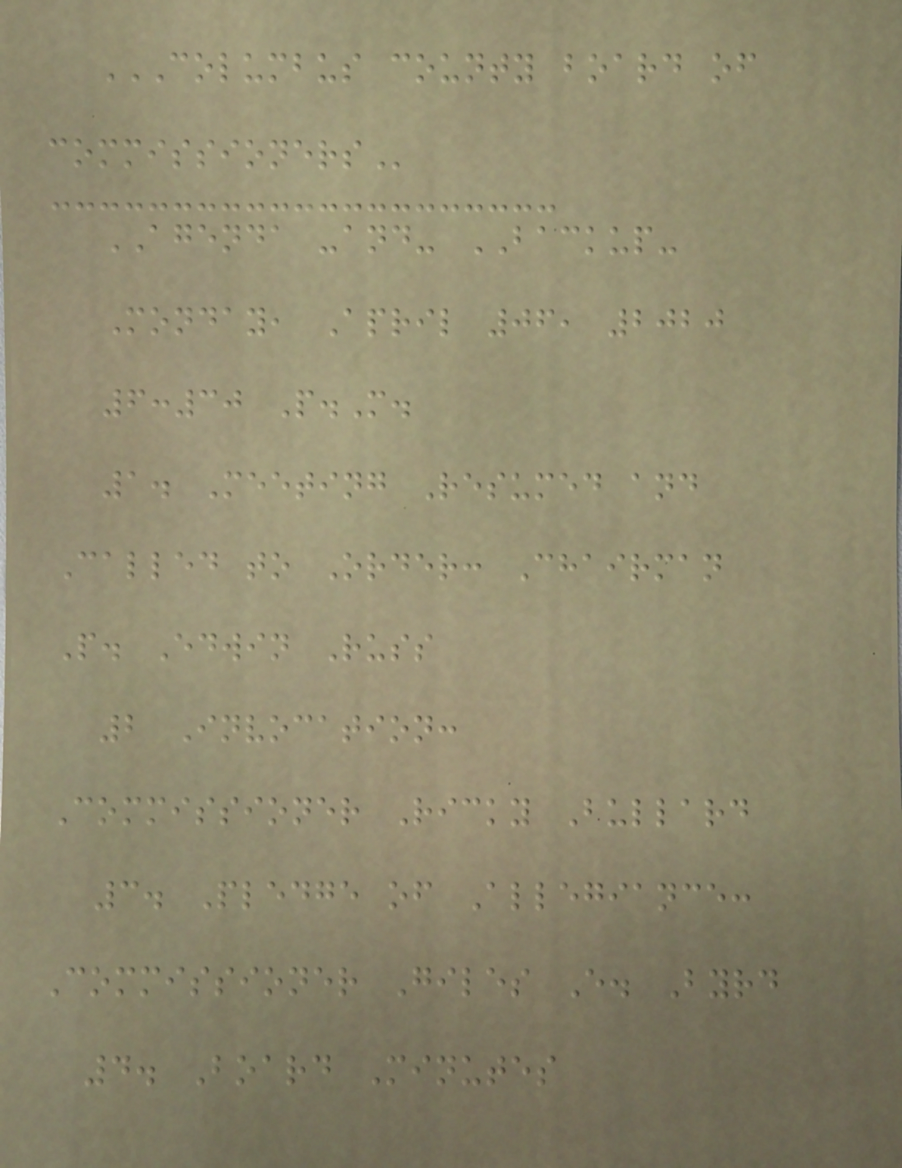COLUMBUS COUNTY BOARD OF
COMMISSIONERS
AGENDA -and- BACKUP-
Monday, April 06, 2020
6:30 P.M.
1. Meeting Resumed and
Called to Order: Chairman
P. Edwin Russ
2 Invocation:
Commissioner Ricky Bullard
3. Pledge of Allegiance:
Commissioner Giles E. Byrd
4. Board Minutes
